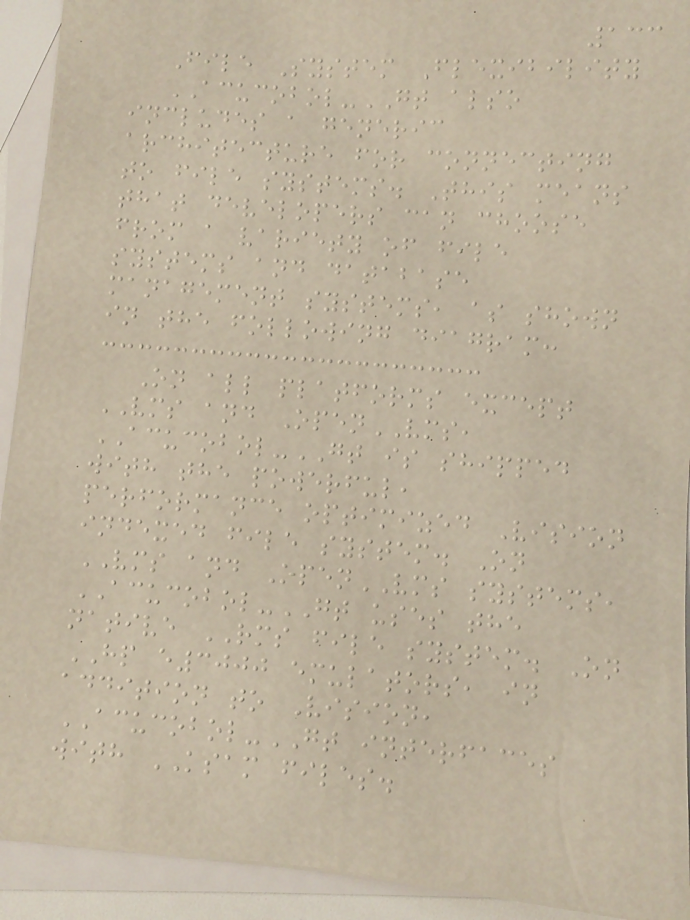133
File System Flexibility
ACUCOBOL-GT also
includes a generic
architecture for connecting
to file systems. This means
that developers can choose
from a variety of file
systems and database
management systems, as shown
in the following diagram:
On all platforms except
VMS and OpenVMS,
ACUCOBOL-GT is shipped
with the powerful,
performance optimized Vision
indexed file system. On
VMS and OpenVMS systems,
ACUCOBOL-GT uses the
native RMS file system. On
HP e3000 emulators, in
addition to Vision,
ACUCOBOL-GT interfaces
with KSAM files.
